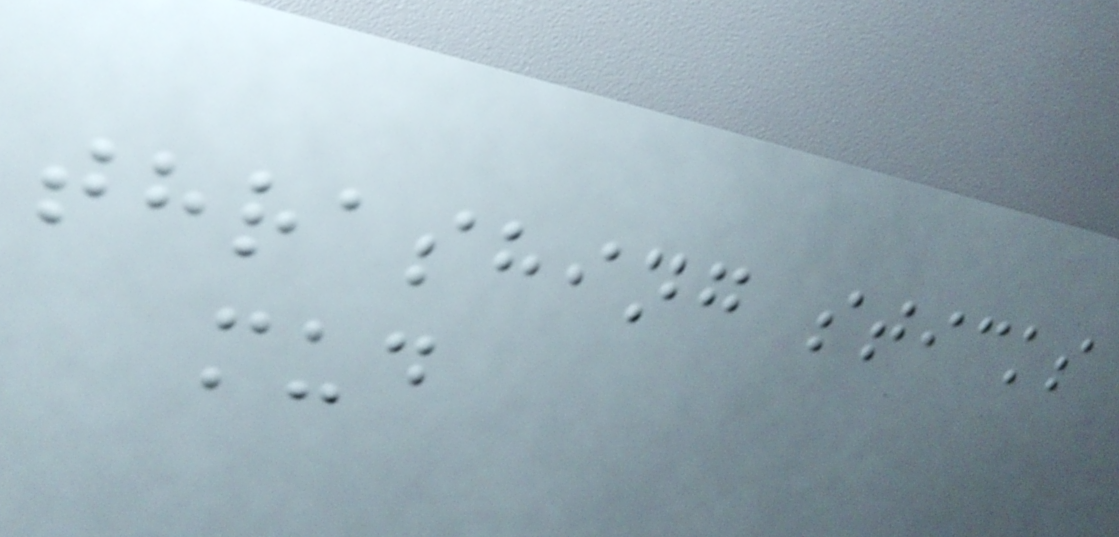thrashing sticks
mud
